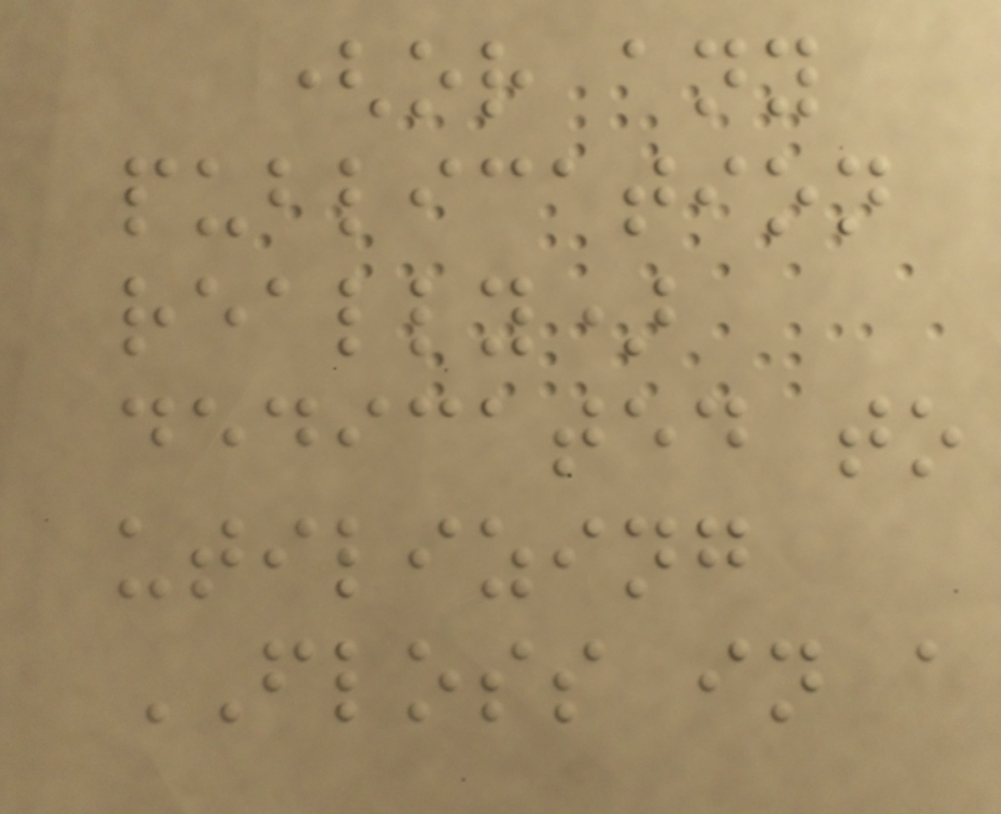(or any
publication
really)
dedicated to
utilizing
FLOSS in a
